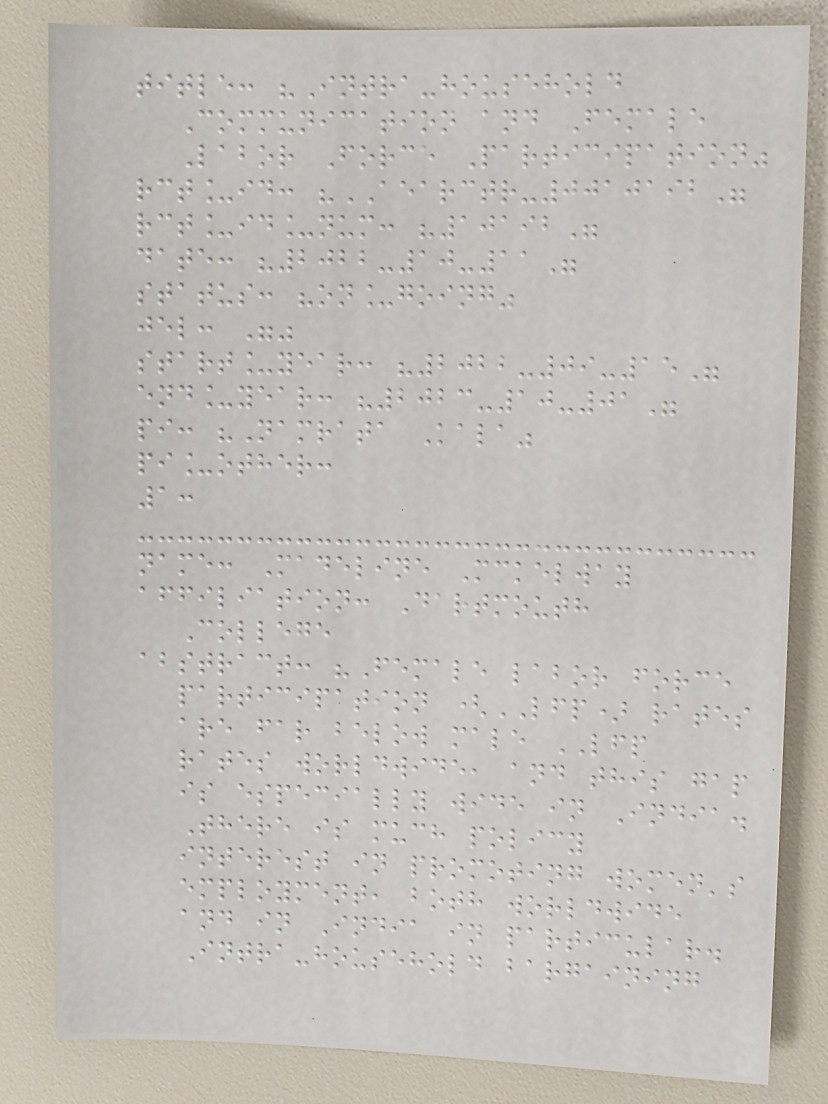title: "Intra-household
Communication and Female
Labor Force Participation"
rct_id: "AEARCTR-0010192"
rct_id_num: "10192"
date: "2022-10-11"
status: "on_going"
jel: ""
start_year: "2022-09-15"
end_year: "2023-10-01"
pi: "Namrata Kala"
pi_other:
1:
name: Madeline Mckelway
affiliation: Dartmouth
College
abstract: "Female labor force
participation (LFP) rates
are far below male LFP
rates worldwide, and this gap
is especially wide in India.
There is much policy
interest in promoting women's
employment, both worldwide
and in India in particular.
Intra-household bargaining
